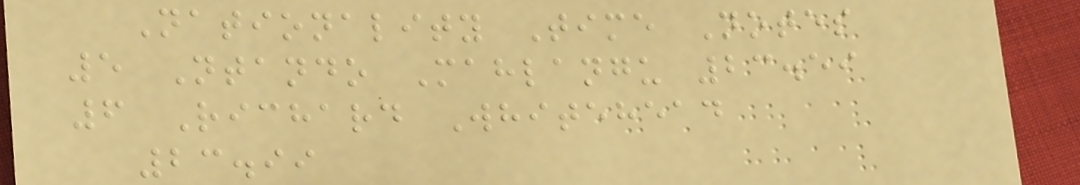Nationality Time Notes
5 Ntando Mahlangu 23.59
6 Richard Whitehead
23.99
